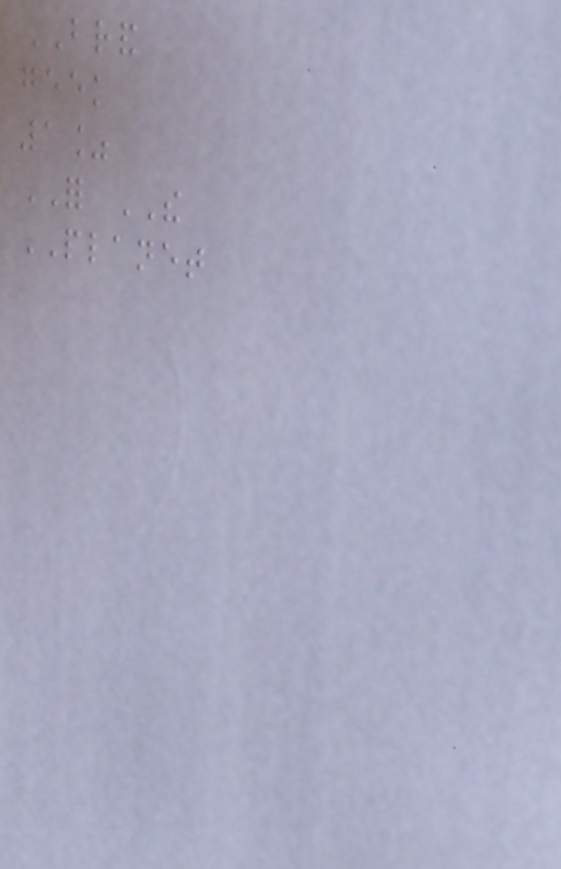BRAND
geek
1%
FOR THE
PLANET
